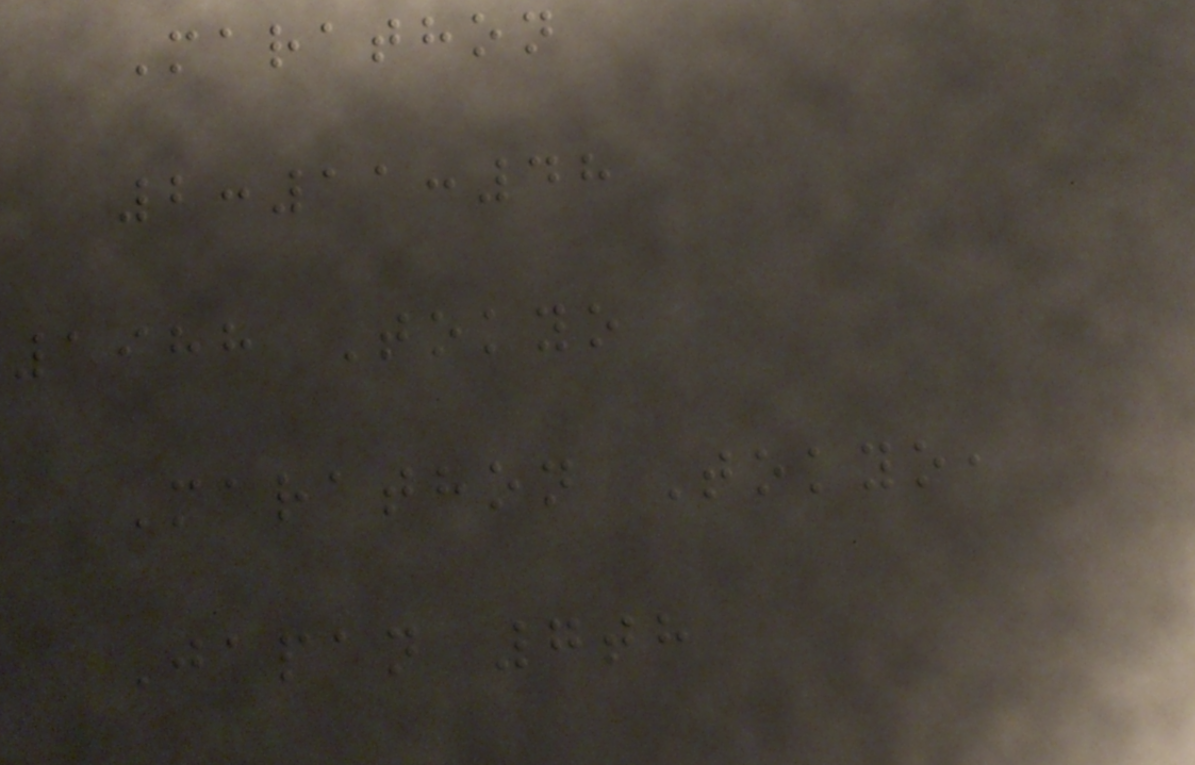Marathon
2:11:48
1988 Tokyo
Marathon Tokyo,
Japan 7th
